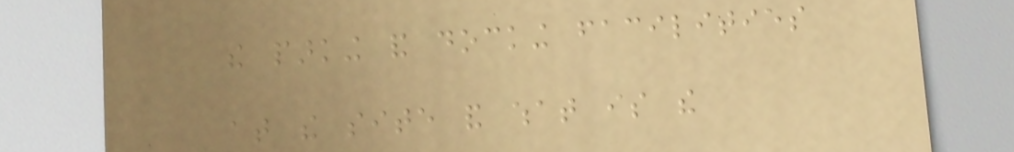the parking and docking facilities
at the site and what is the
